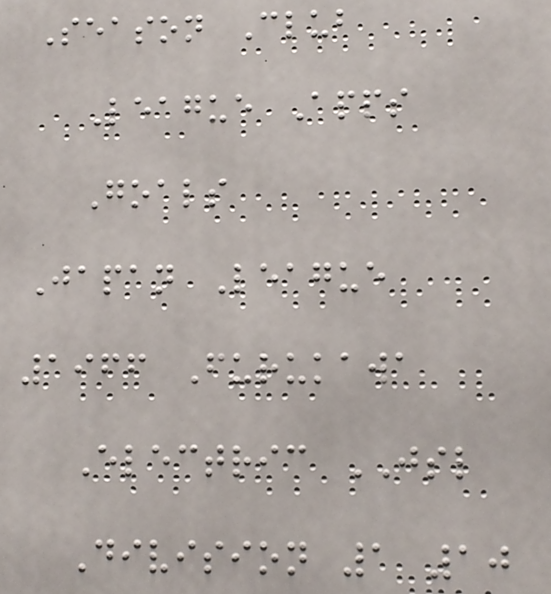Season Club
League Apps
Goals
Japan League
1966 Furukawa
Electric JSL
Division 1 10
